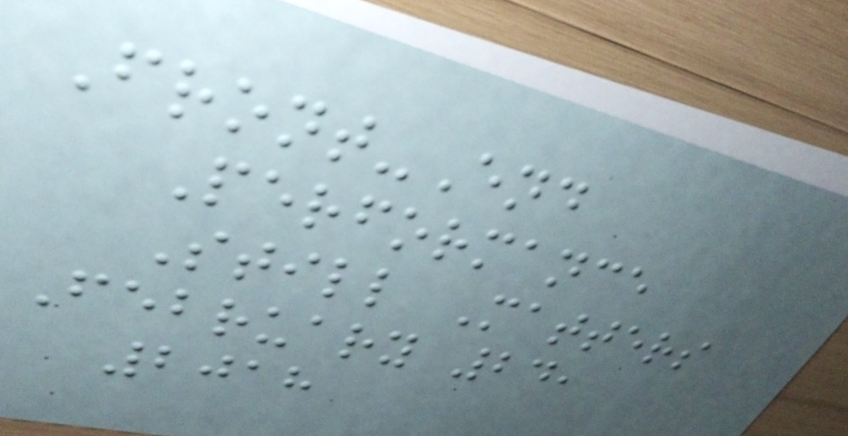Front-End
Performance
Still Matters
February 24,
2018
